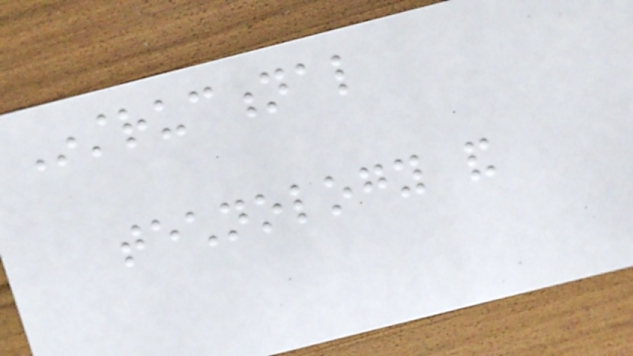Instructional
technology and
